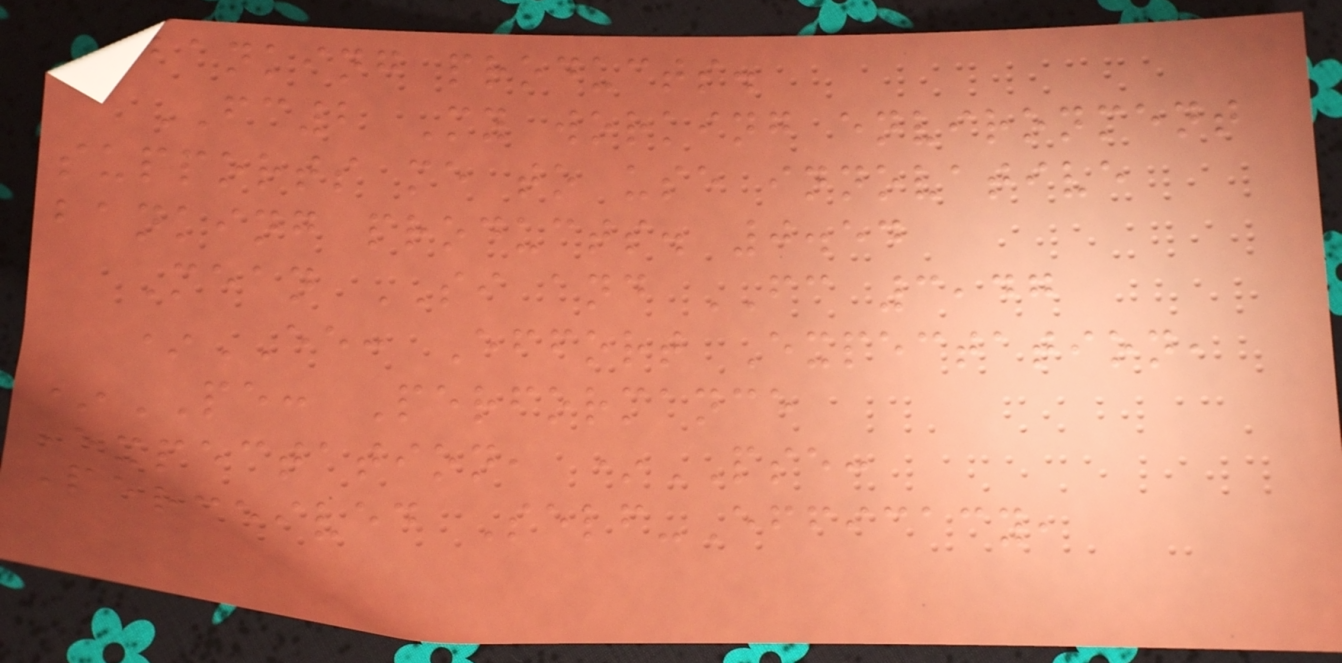banking products.
FC2 My working environment
supports me to use innovative
banking products. 0.54
Mean SI and FC 3,47
*EE: Effort Expectation,
*PE: Performance
Expectation, *PSE:
Perceived Self-Efficacy,
